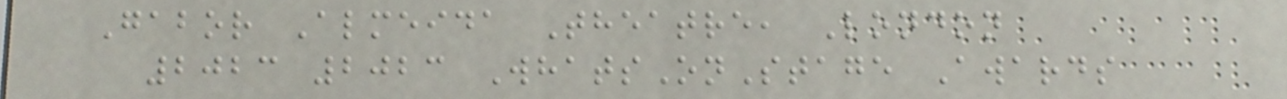Gabor Almeida Theatre, London
2023 2023 WhatsOnStage Awards
